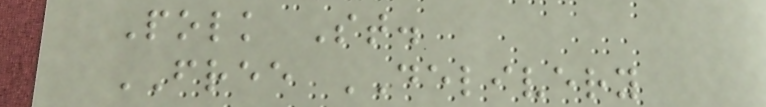Polk St.
FREE DELIVERY
